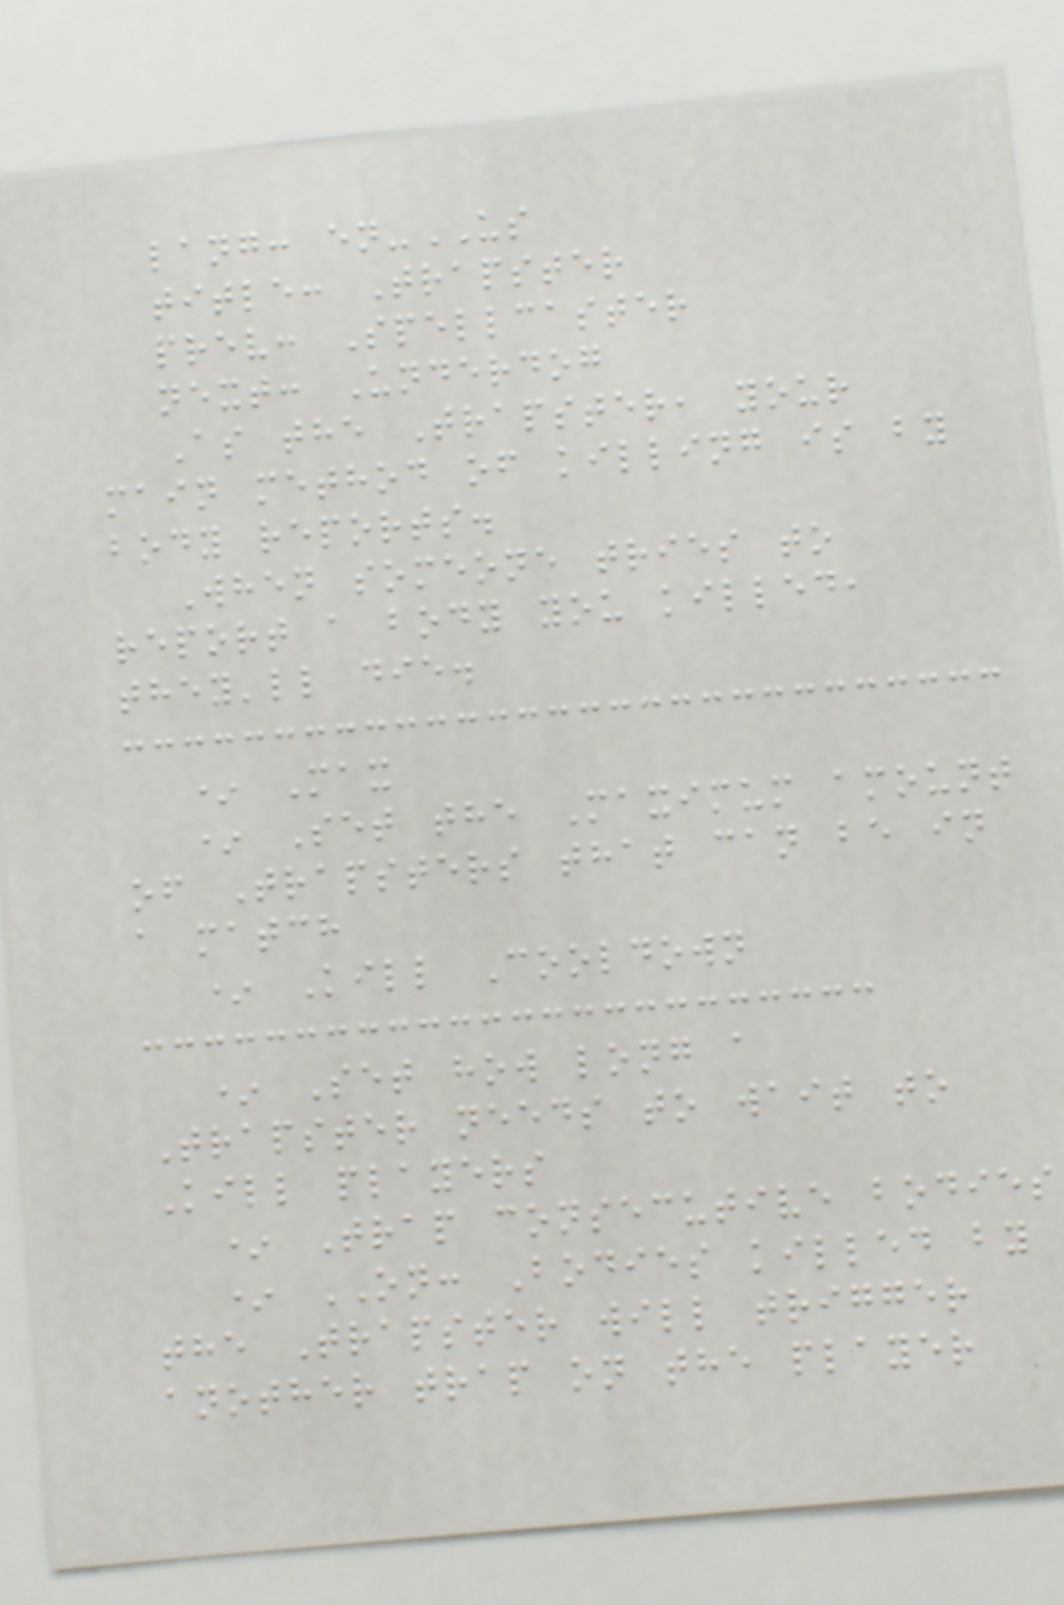lang: en-US
title: Trapster
prev: Spellcaster
next: Underdog
As the Trapster, your
main method of killing is by
body reports.
When someone tries to
report a body you killed,
they'll die.
* Max
* Set the Maximum amount
of Trapsters that can be in
a match
* Kill Cooldown
* Set how long a
Trapster needs to wait to
Kill players
* Trap consecutive bodies
* ON: Bodies killed by
the Trapster will trigger
another trap on the player
